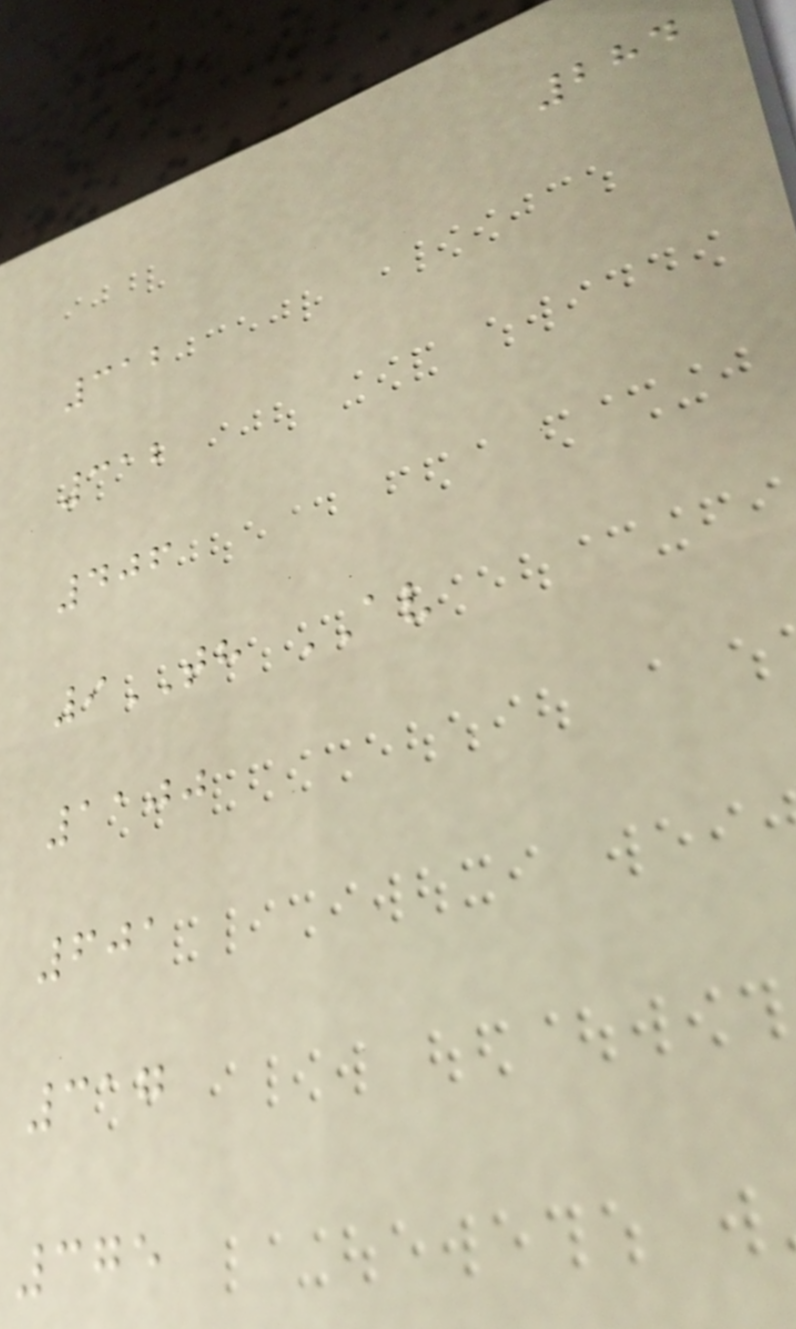284
312
312
406
9TH AV
1100
601
317
375
